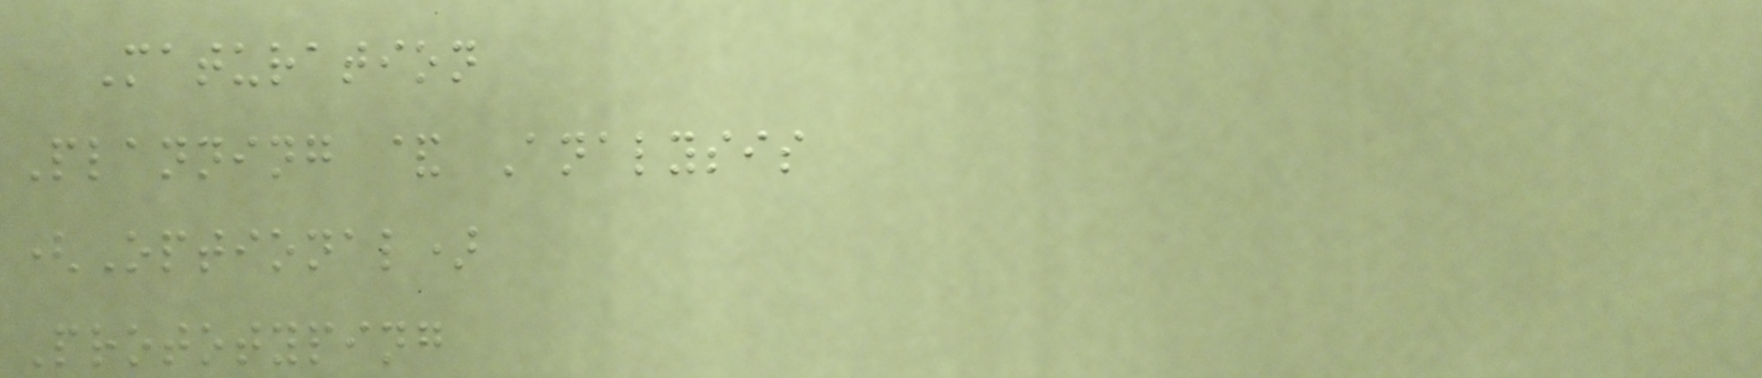Maturation
Planning & Analysis
(Optional)
Prototyping
